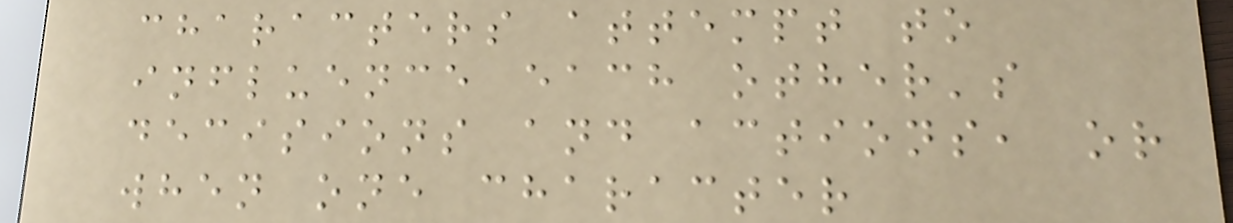characters attempt to
influence each other's
decisions and actions, or
when one character
